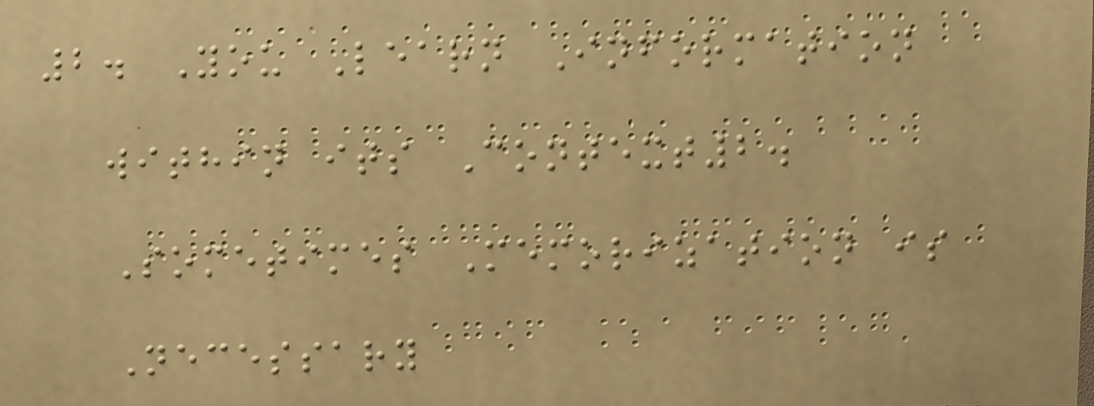2. You Learn Information
within its Context2.
Sometimes Memorization is
Necessary
